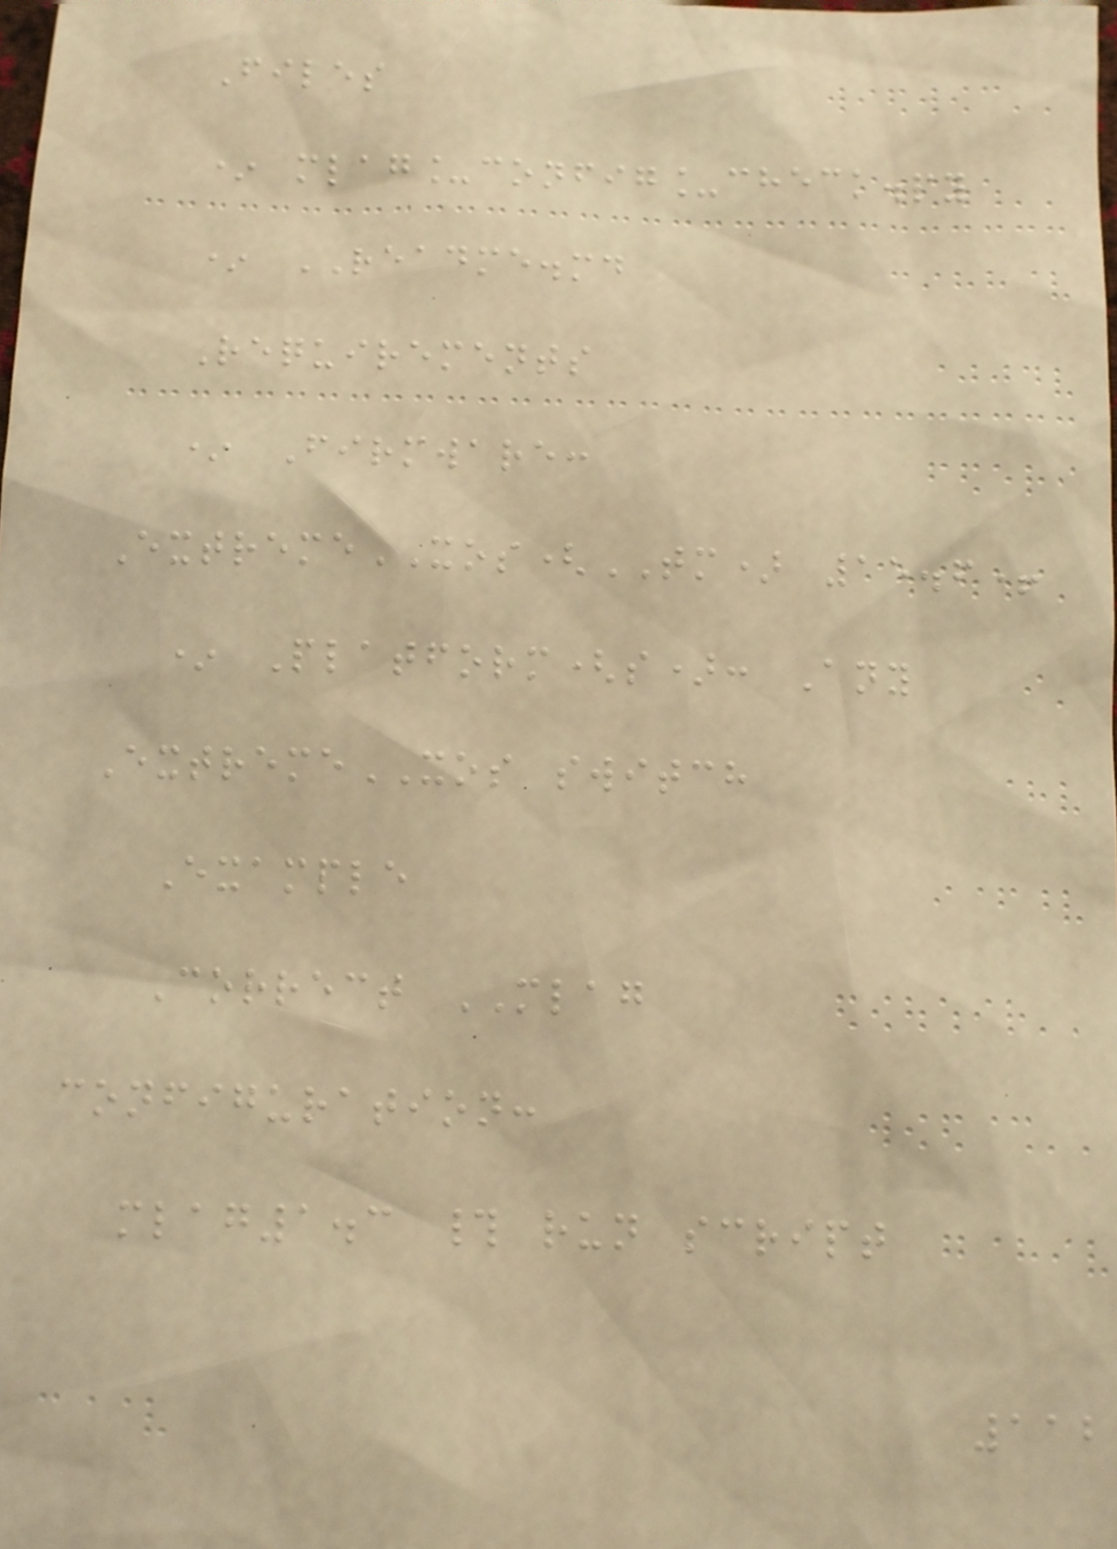Files
* mlag_config_check.py
* README.md
Requirements
* Firmware:
ExtremeXOS(TM) 15.6+
* Platform(s): Any
ExtremeXOS switch
Example
Correct MLAG
configuration:
mlag1.3 # run script
112
